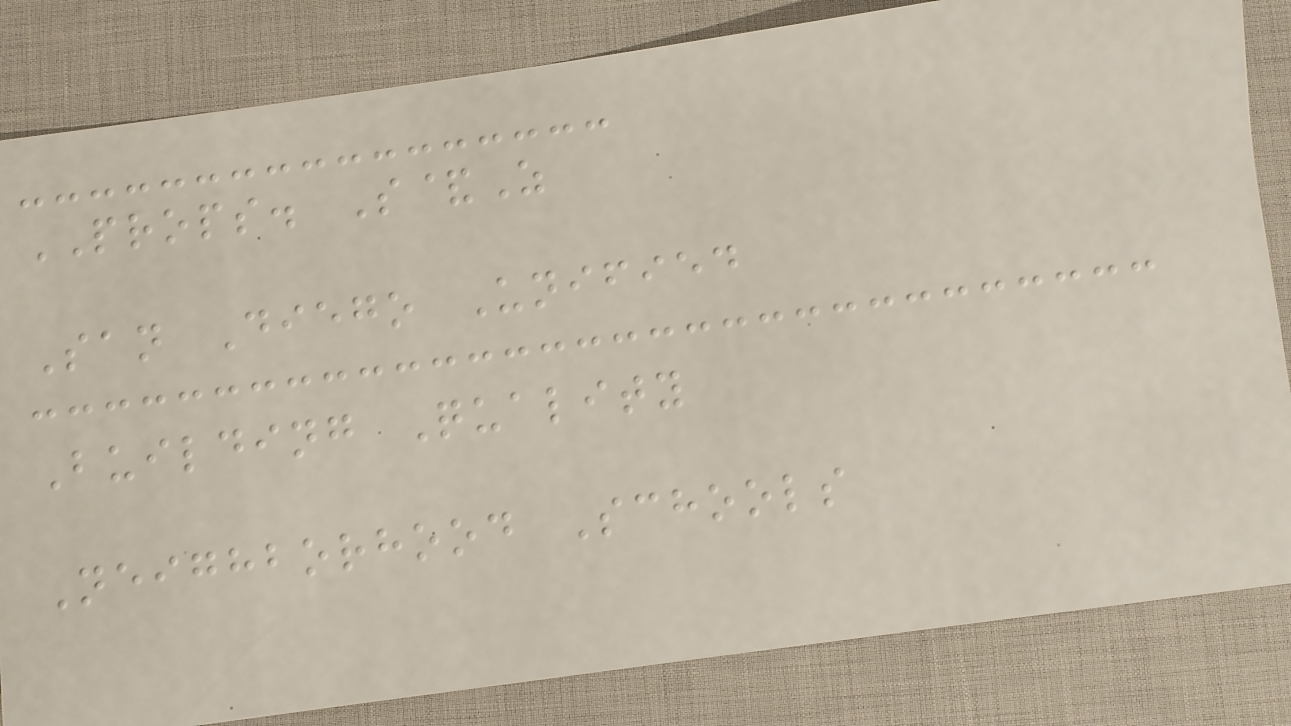PROPS. S&Z
San Diego Unified
Building Quality
Neighborhood Schools
